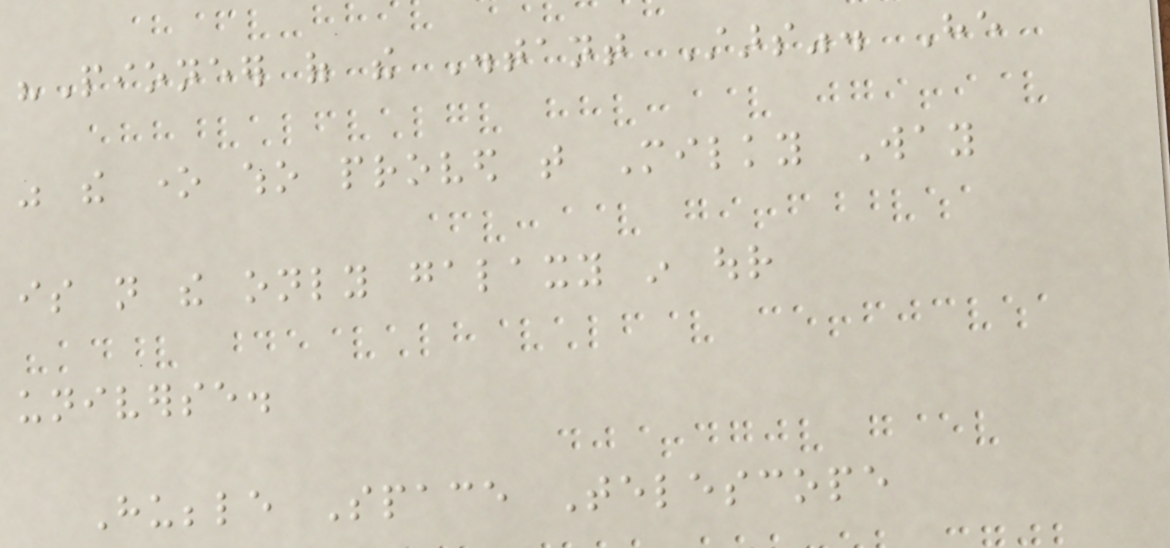"Pioneer of the Distant Stars". He
was the one who proved that Milky Way
is not the only galaxy in our
universe.
Hubble Space Telescope
